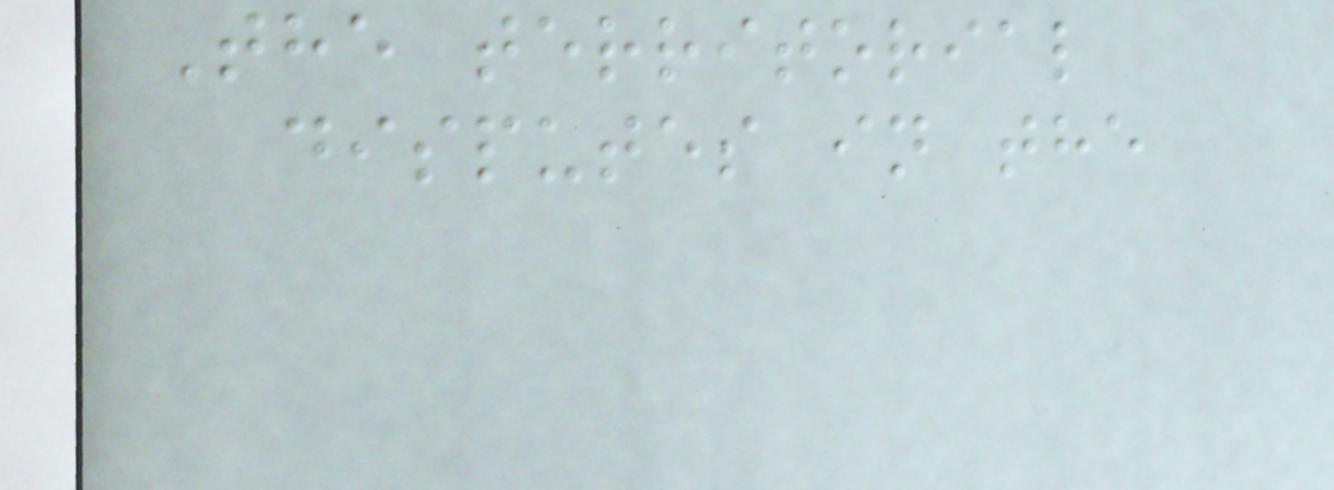The territorial
disputes in the
